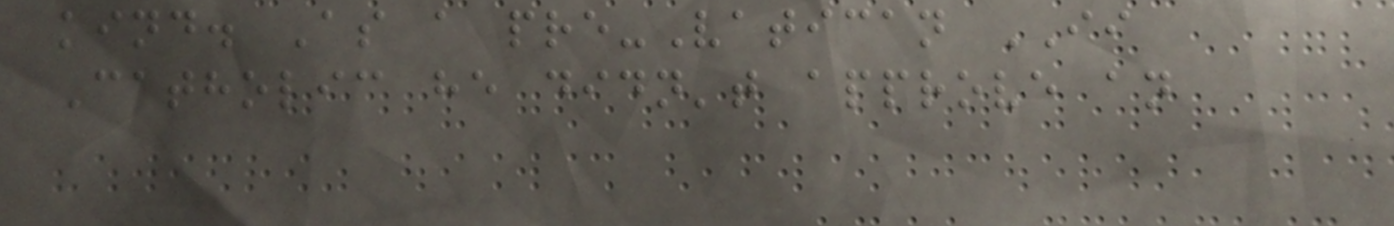kind. As a pre-Vatican II
Catholic he didn't approve an
